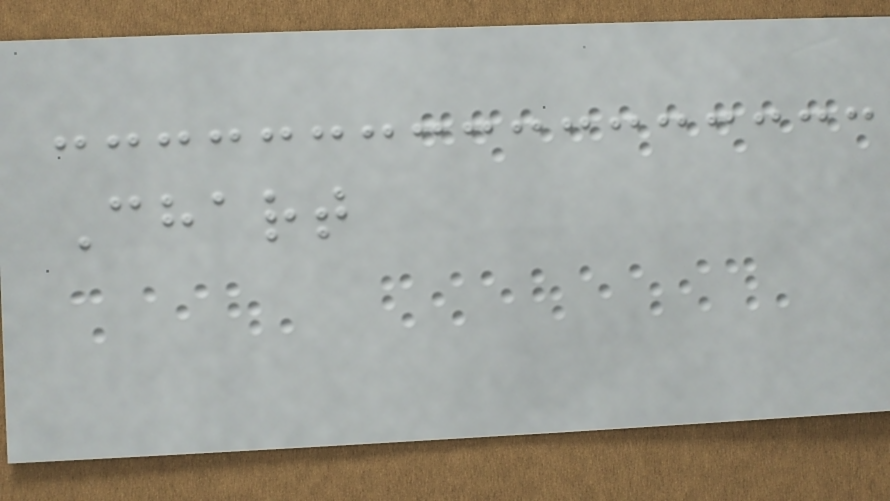Chart
